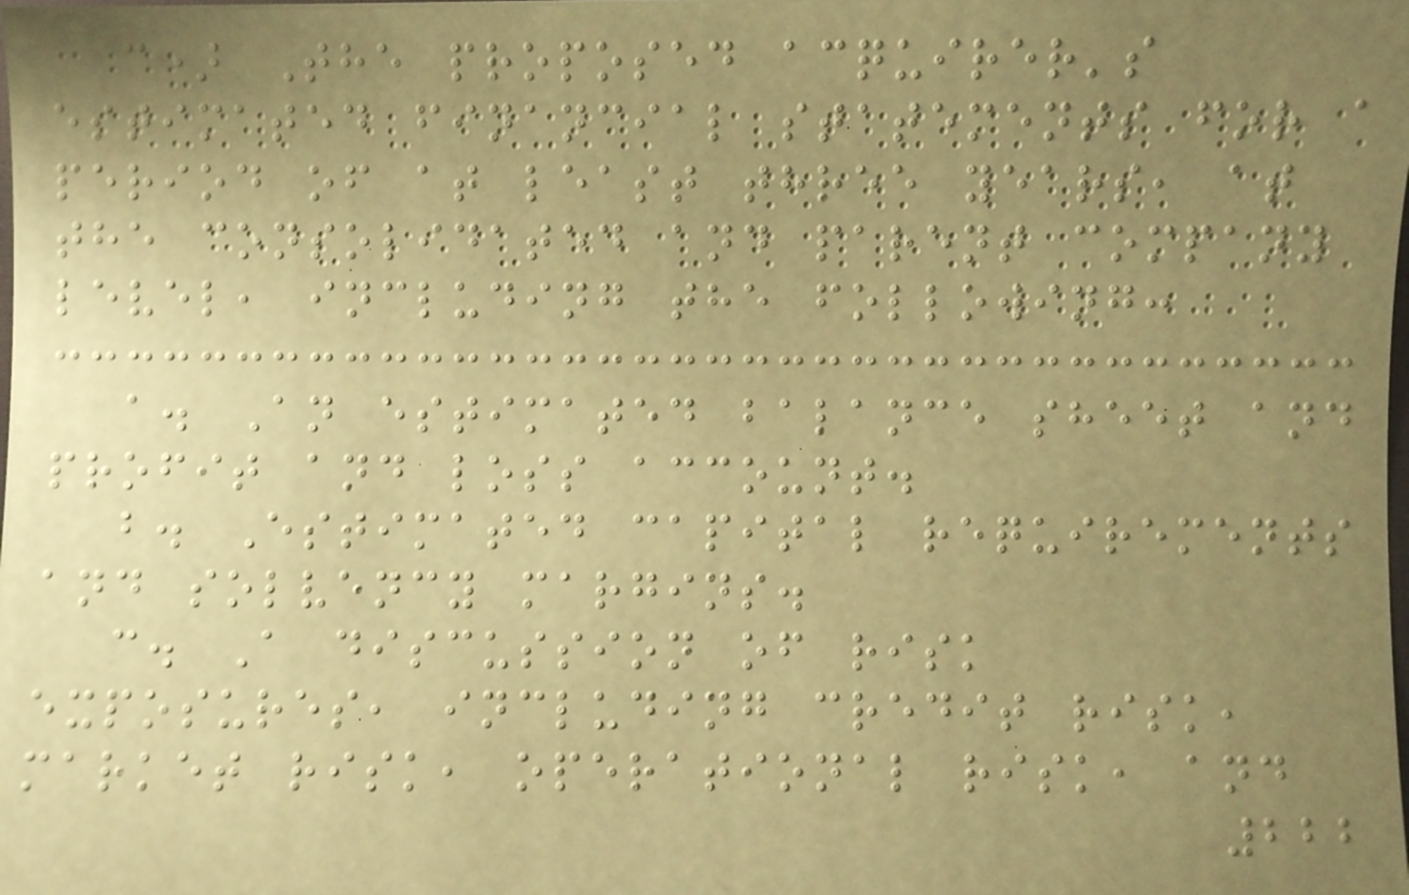c) The proposed acquirer's
estimated financial statements for a
period of at least three years, at
the consolidated and parent company
level, including the following:
a. An estimated balance sheet and
profit and loss account.
b. Estimated capital requirements
and solvency margins.
c. A discussion of risk
exposures, including credit risk,
market risk, operational risk, and
222
